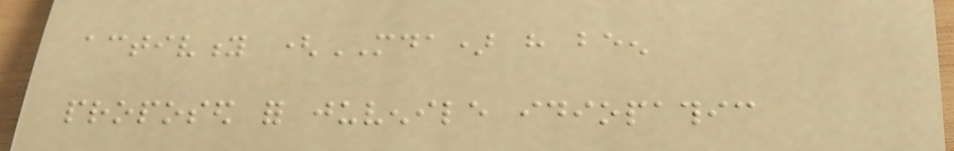activity (MDA) have been
proposed for juvenile idiopathic
